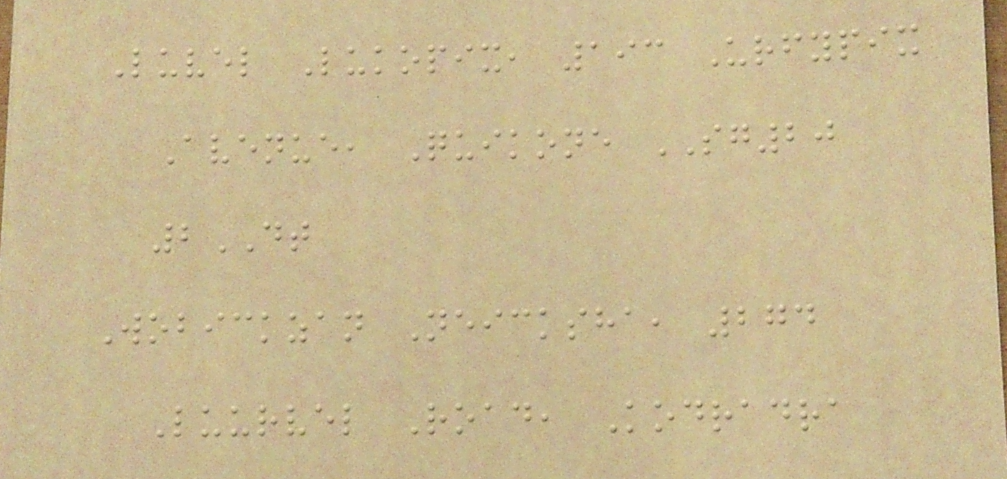Luvel Lukopix, 193 Urfypix
Avenue, Quikone SG20
2DT
Wobickzan Neicksha, 274
Luurvel Road, Kodradra
